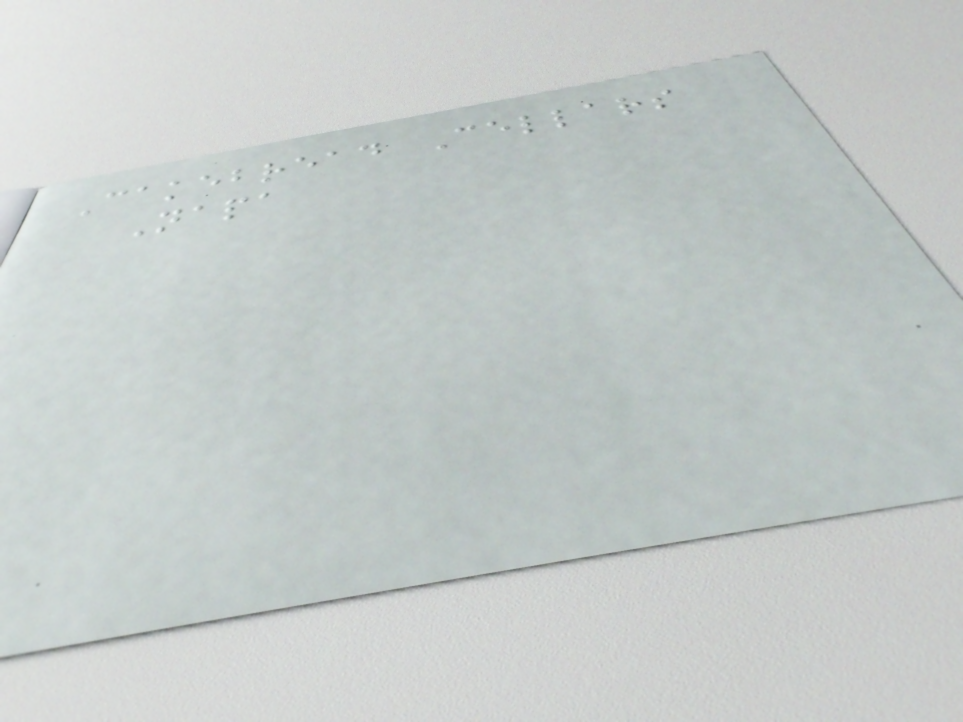Cakebread Cellars
Napa
